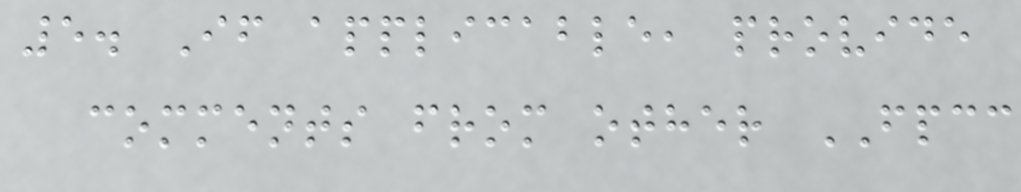5. If applicable, provide
comments from other FPCC
